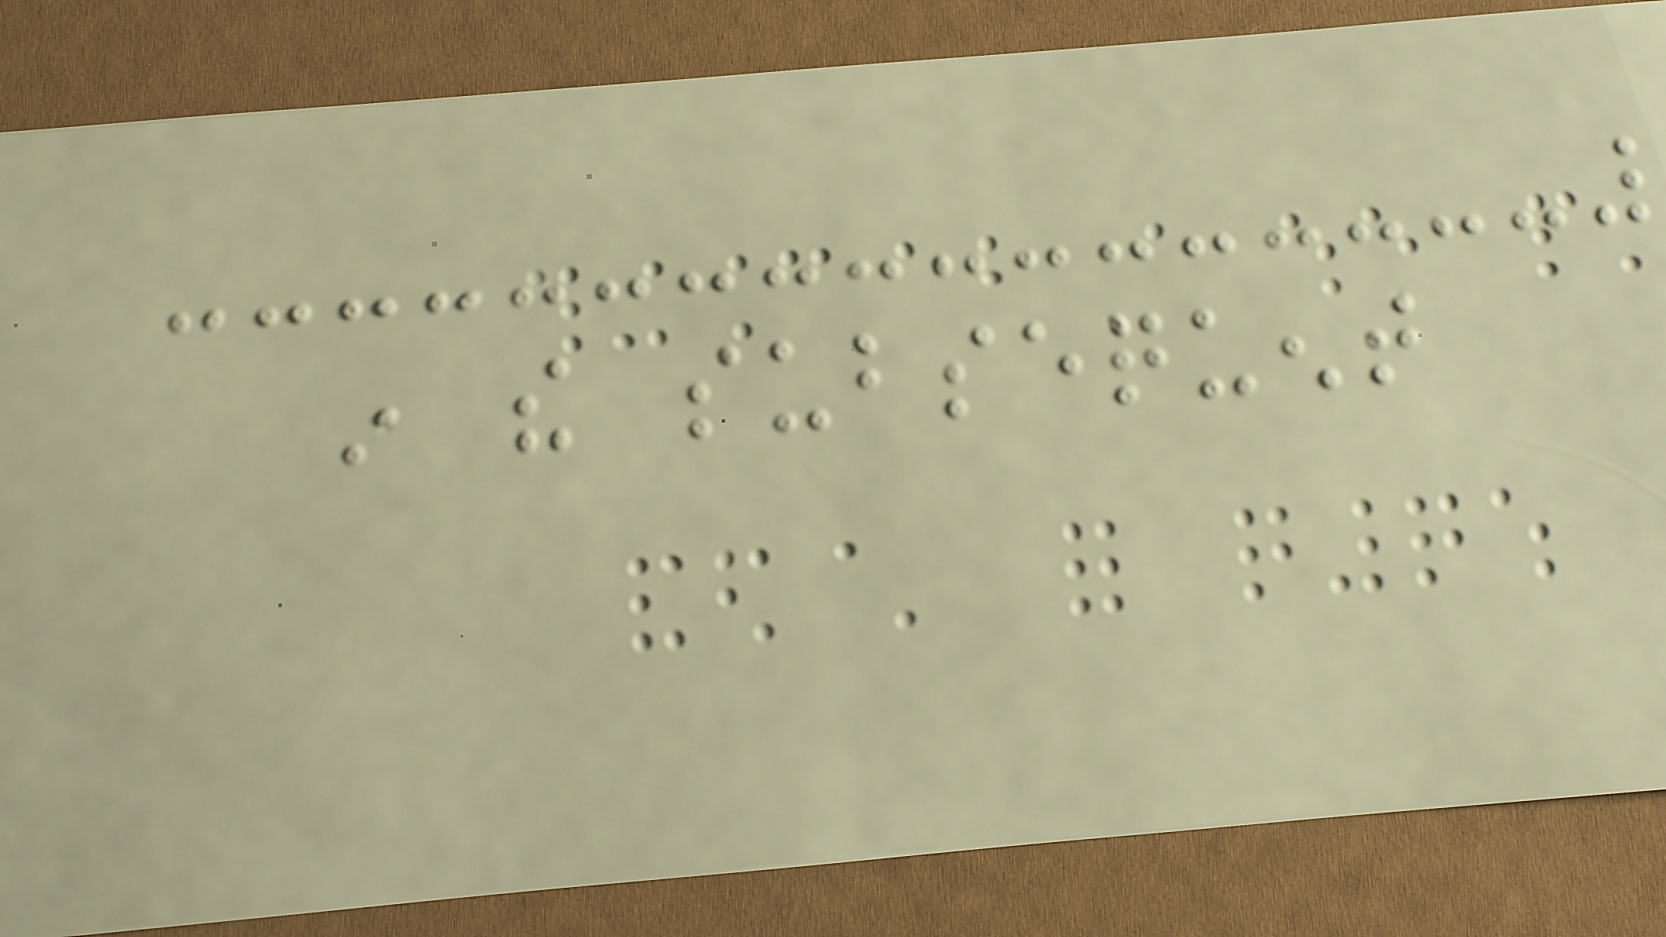in the subsequent
